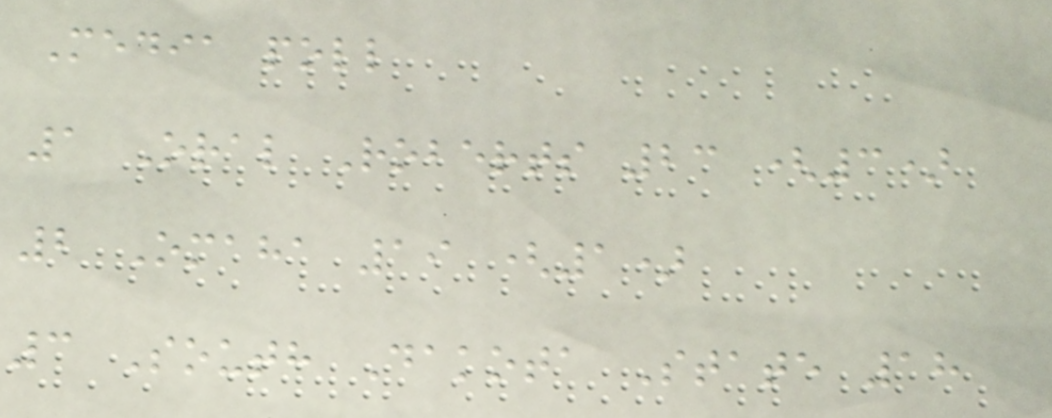Media poll
1 Oral Roberts 23 (3)
2 Omaha 19 (1)
3 South Dakota State 18
